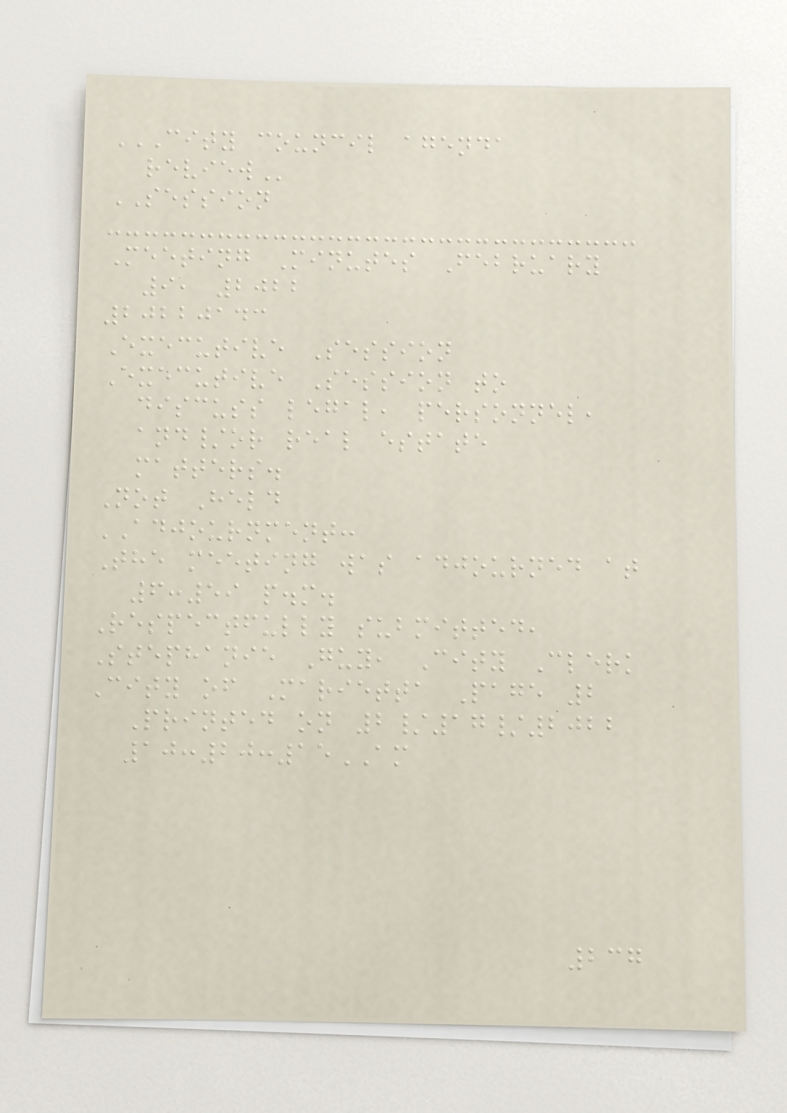CITY COUNCIL AGENDA
REVIEW
SESSION
Meeting Minutes February
9, 2022
20220143
Executive Session
Executive Session to
discuss legal, personnel,
and/or real estate
matters.
Not Held
ADJOURNMENT:
The meeting was adjourned at
6:59 p.m.
Respectfully submitted,
Stephanie Guy, City Clerk
City of Marietta Page 2
Printed on 2/17/2022
10:20:15AM
237
